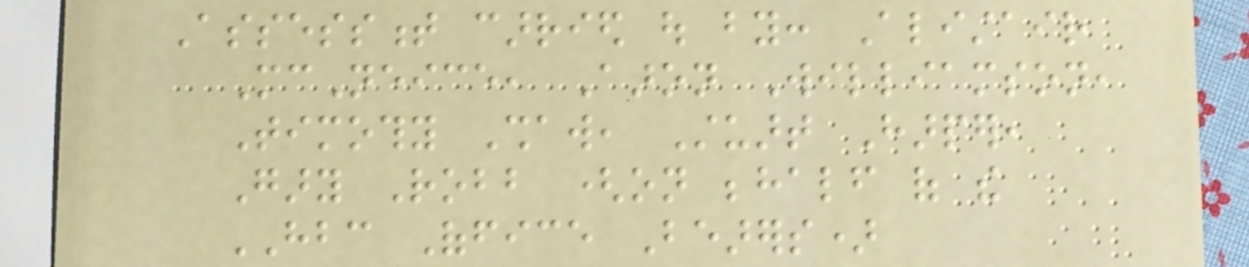Assessment carried out by: Alistair
McNeice, Aaron Williamson,
Timothy Shaw, Stuart Harper,
Gary Robb (on behalf of the
HBC Office Bearers)
